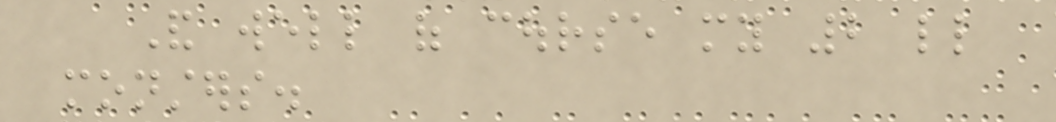And well of course my 2 little
monsters.
